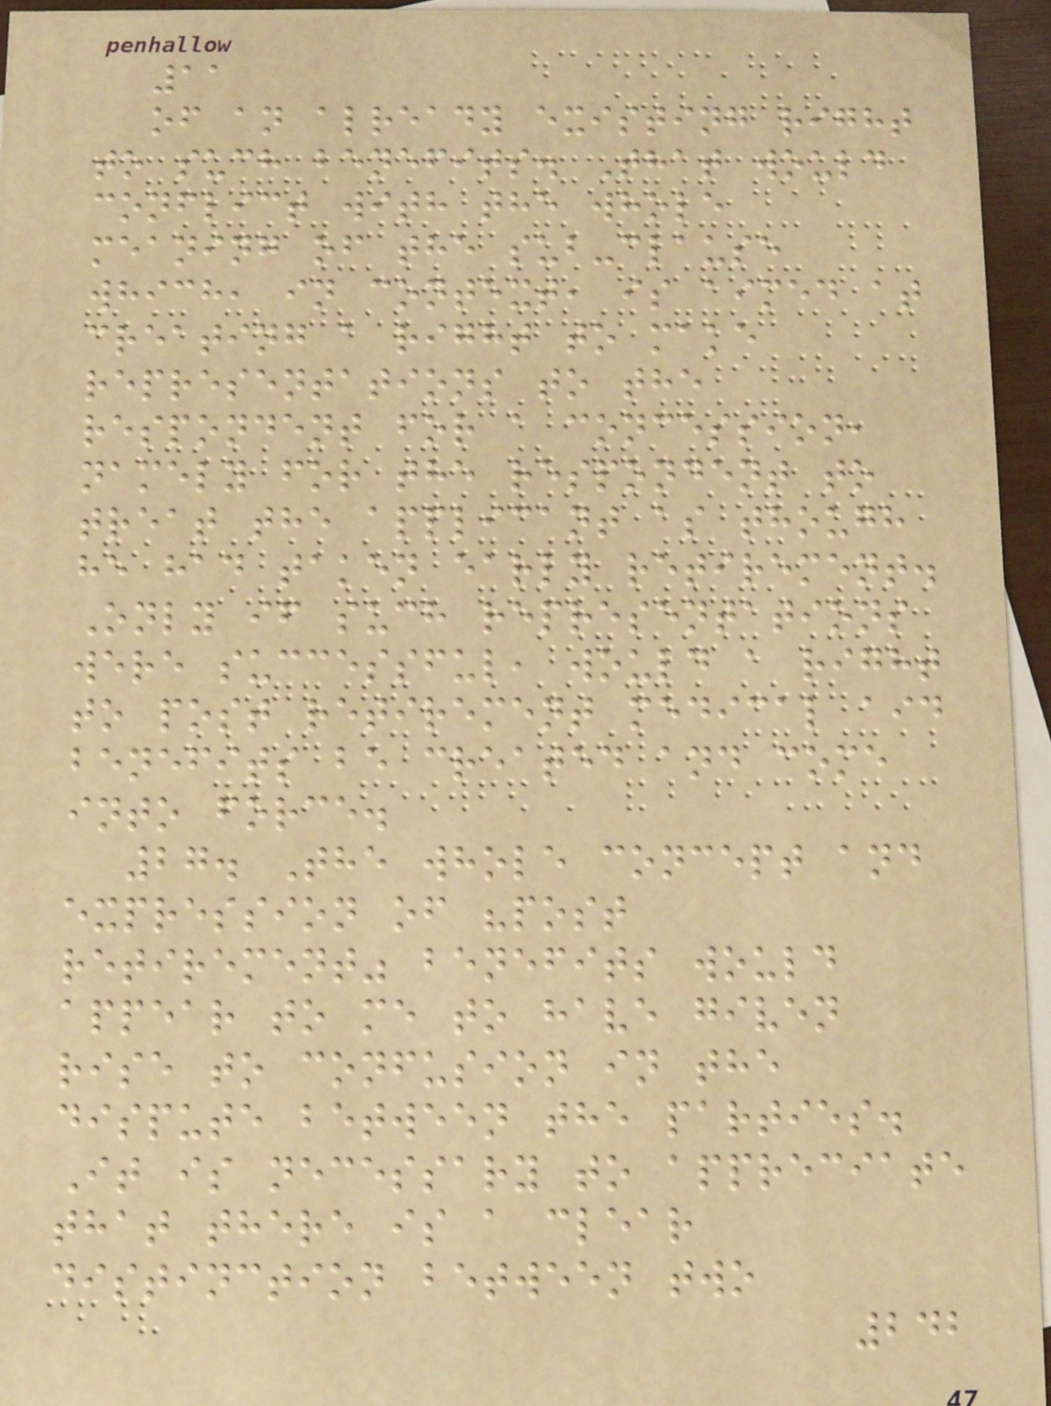11
of an already existing right
to such benefits. That would
conflict with the whole
meaning of the sub-clause
which, in context, is aimed at
creating a right to make
representations to the
respondent for a concession,
namely for the respondent to
treat the applicant as though
he had taken early retirement.
Only if such representations
were successful, would a right
to post retirement medical aid
benefits be created and come
into force.
27. The whole concept and
expression of "post
retirement" benefits would
appear to me to have given
rise to confusion in the
dispute between the parties.
It is necessary to appreciate
that there is a clear
distinction between two
242
